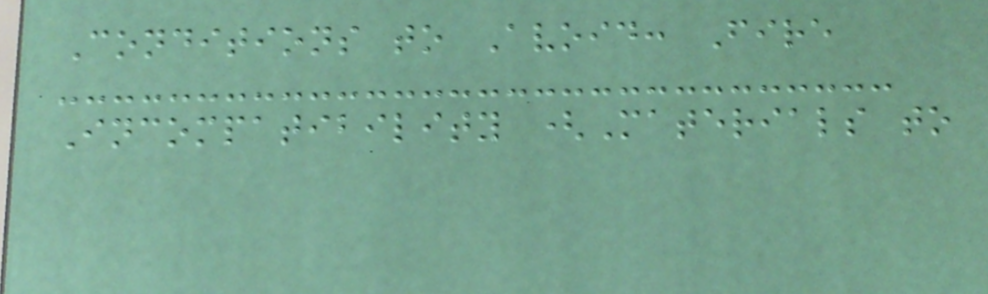Conditions to Avoid: Fire
Incompatibility (Materials to
